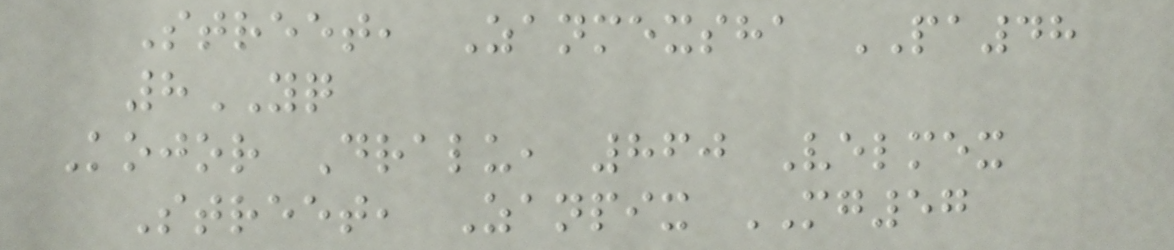Street, Zanmexsha PA48
8YQ
Kojor Dralu, 860 Velmex
Street, Zanpix MG57
